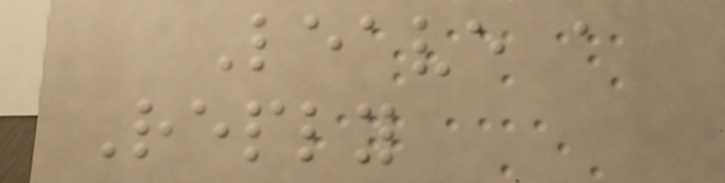Leave a
Reply
